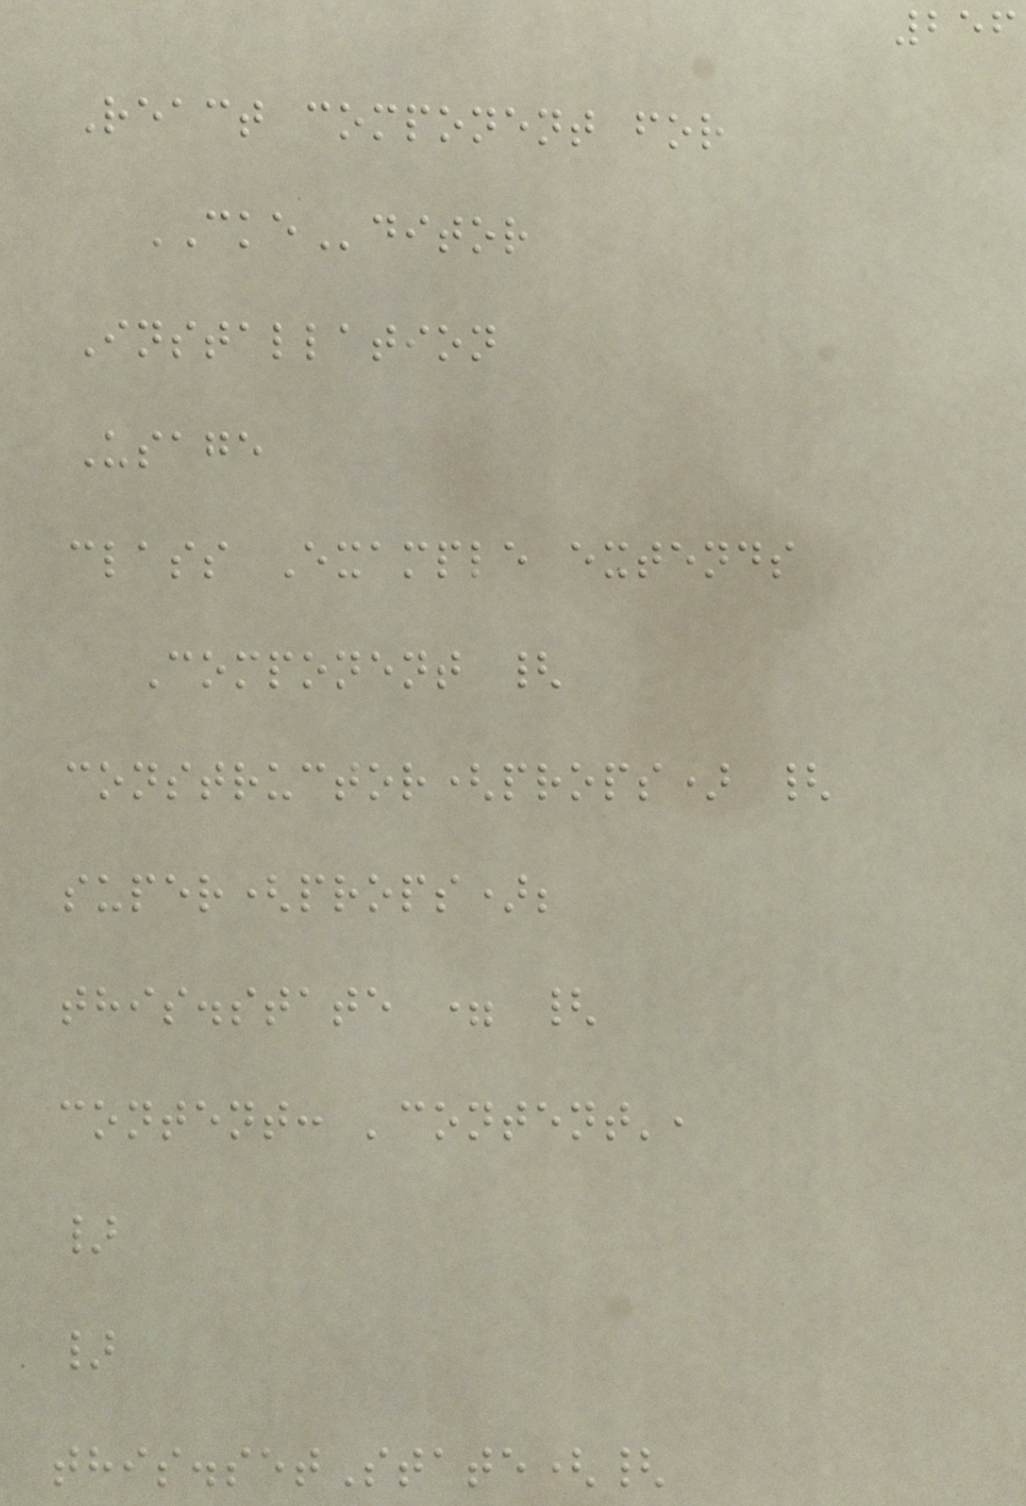256
React component for
CKEditor
Installation
Usage
class Example extends
Component {
constructor(props) {
super(props);
this.state = {
content: 'content',
}
}
this.setState({
